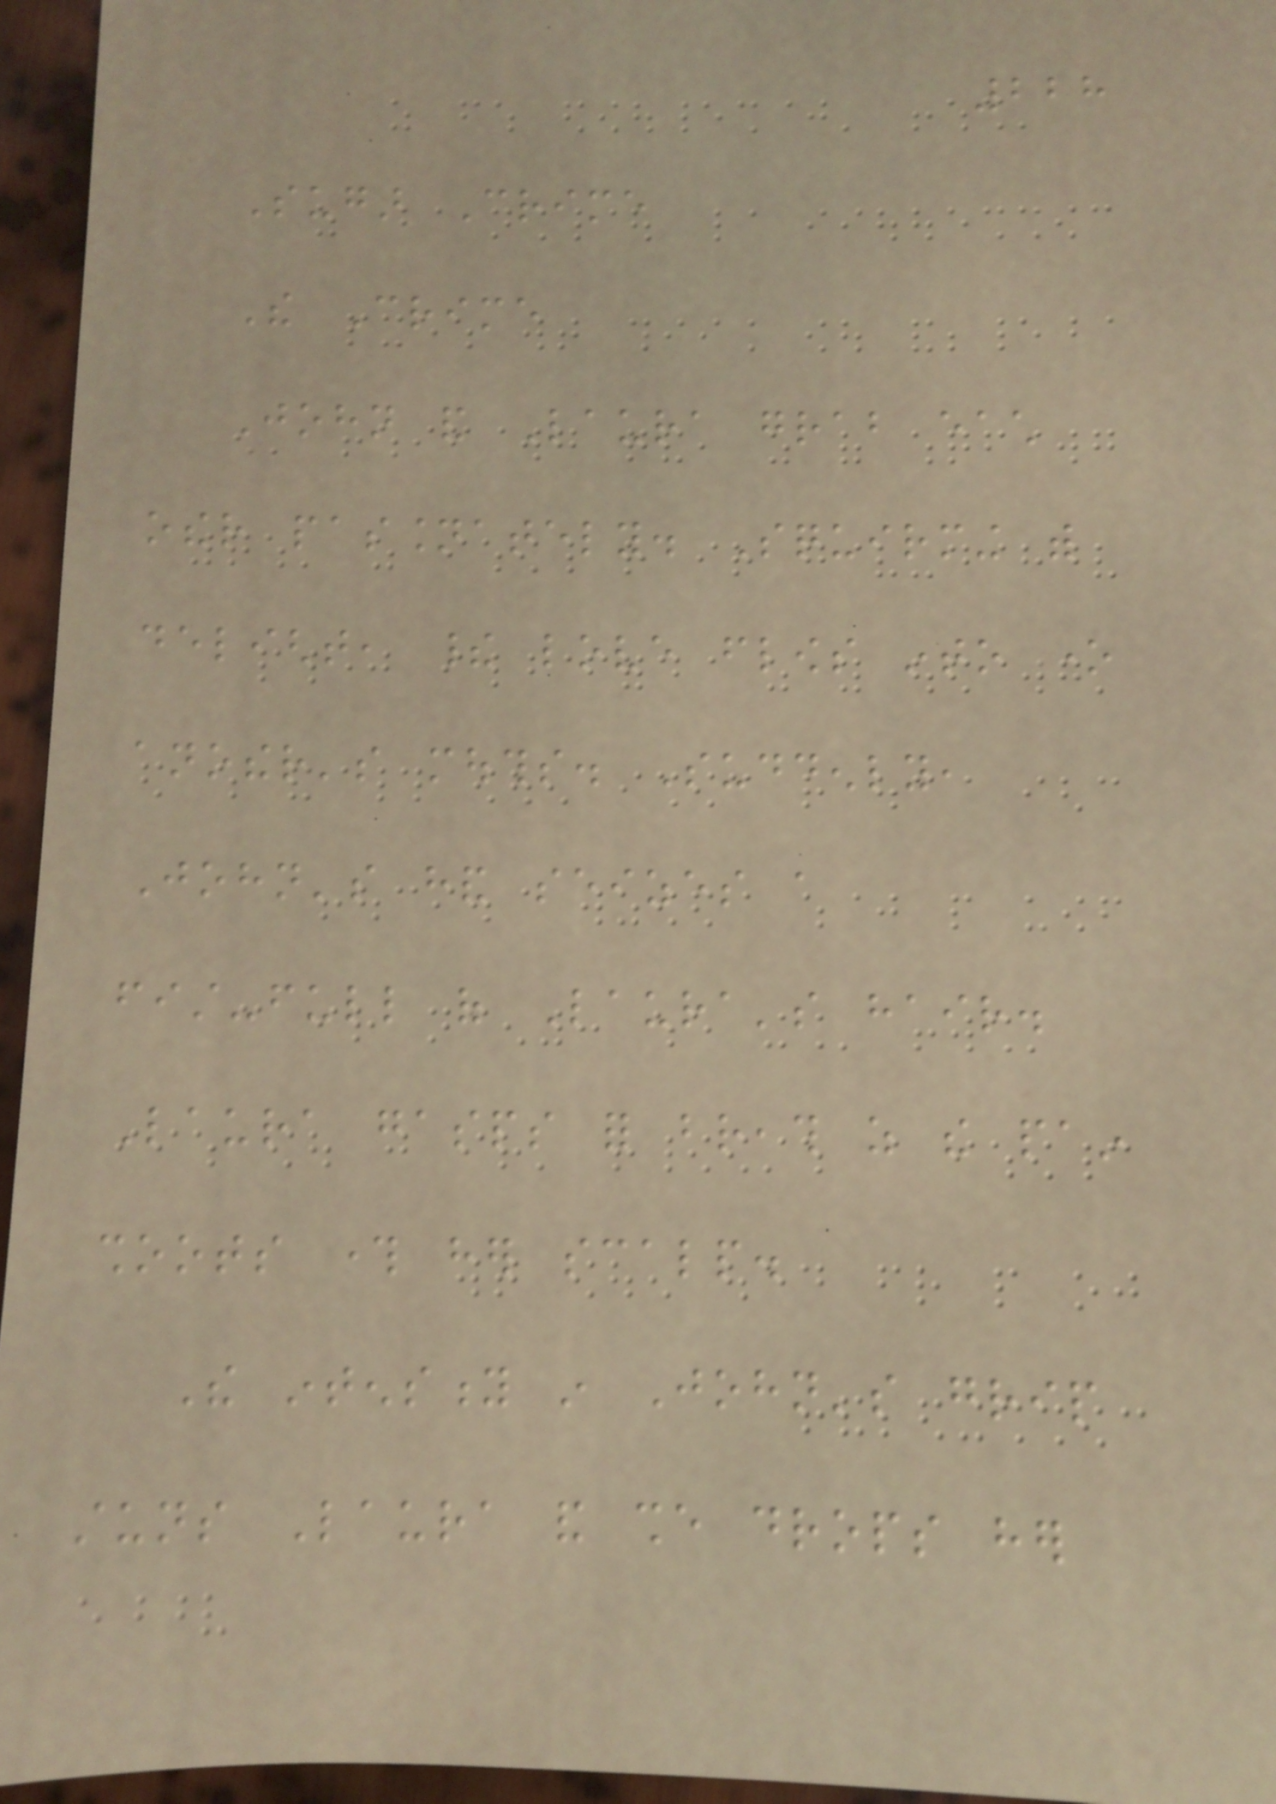228
Sugar Crime
The Crime
John and Laura grab each
other passionately. Squirming with
delight, their love flows into one
another's mouths. Suddenly,
John's hand seizes a
fist-full of Laura's hair.
Laura gasps for breath as the pain
shoots through her scalp.
The intensity in John's grip
stuns Laura and she drops her
